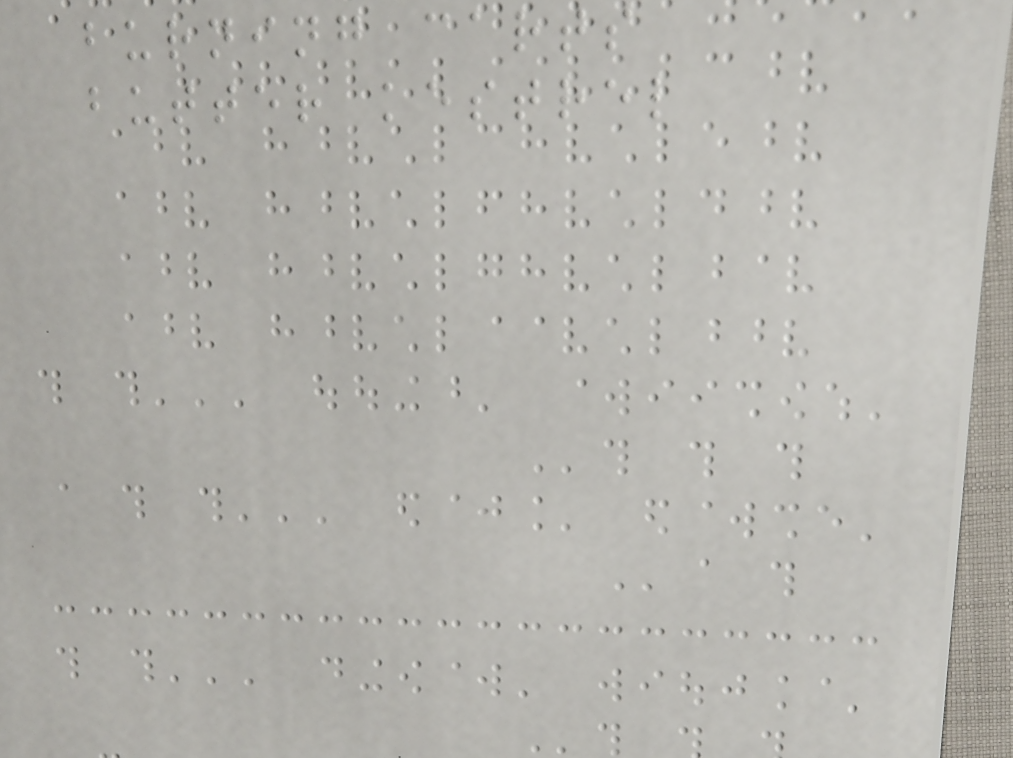burning carts
butter kestrel
